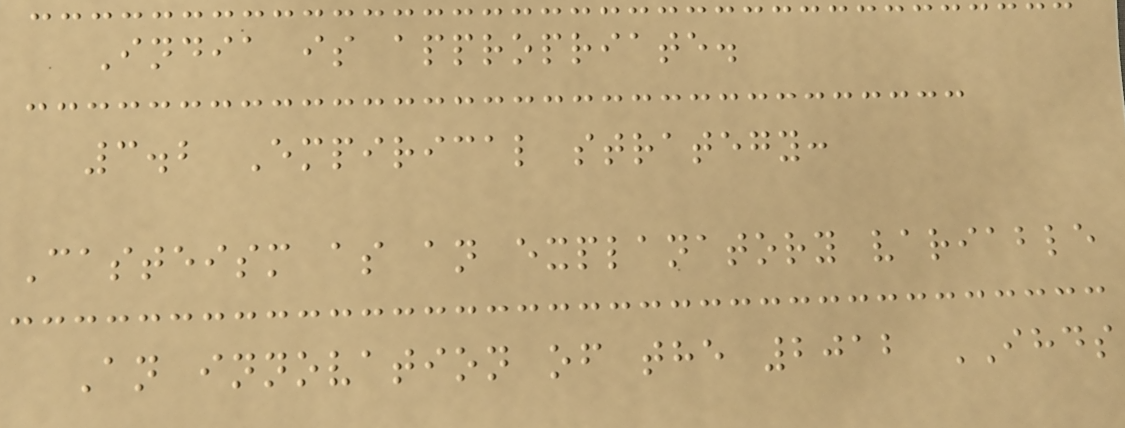India is appropriate.
3.2 Empirical strategy:
Casteism as an explanatory variable
An innovation of the 2012 IHDS
